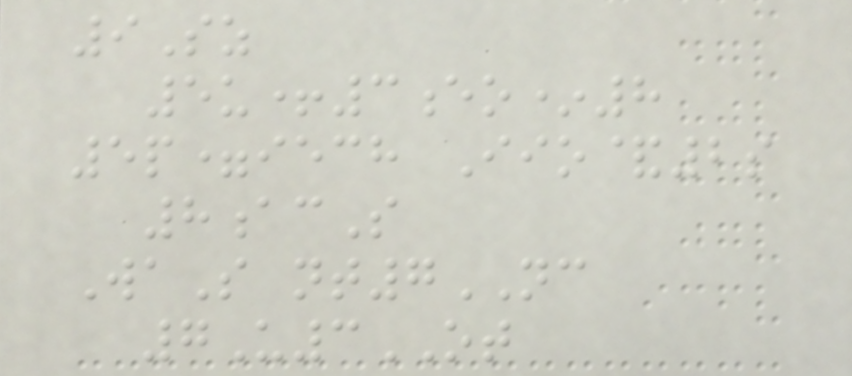9Sz
5u+3eo*8
5p=iech Iio&2s
8acS
WaS nt7NC
7U3OT
